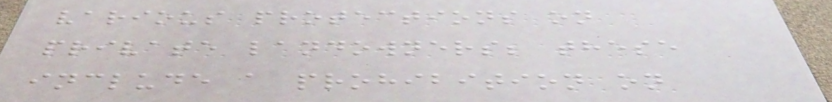various protections on
private landowners; these
include a prohibition on
